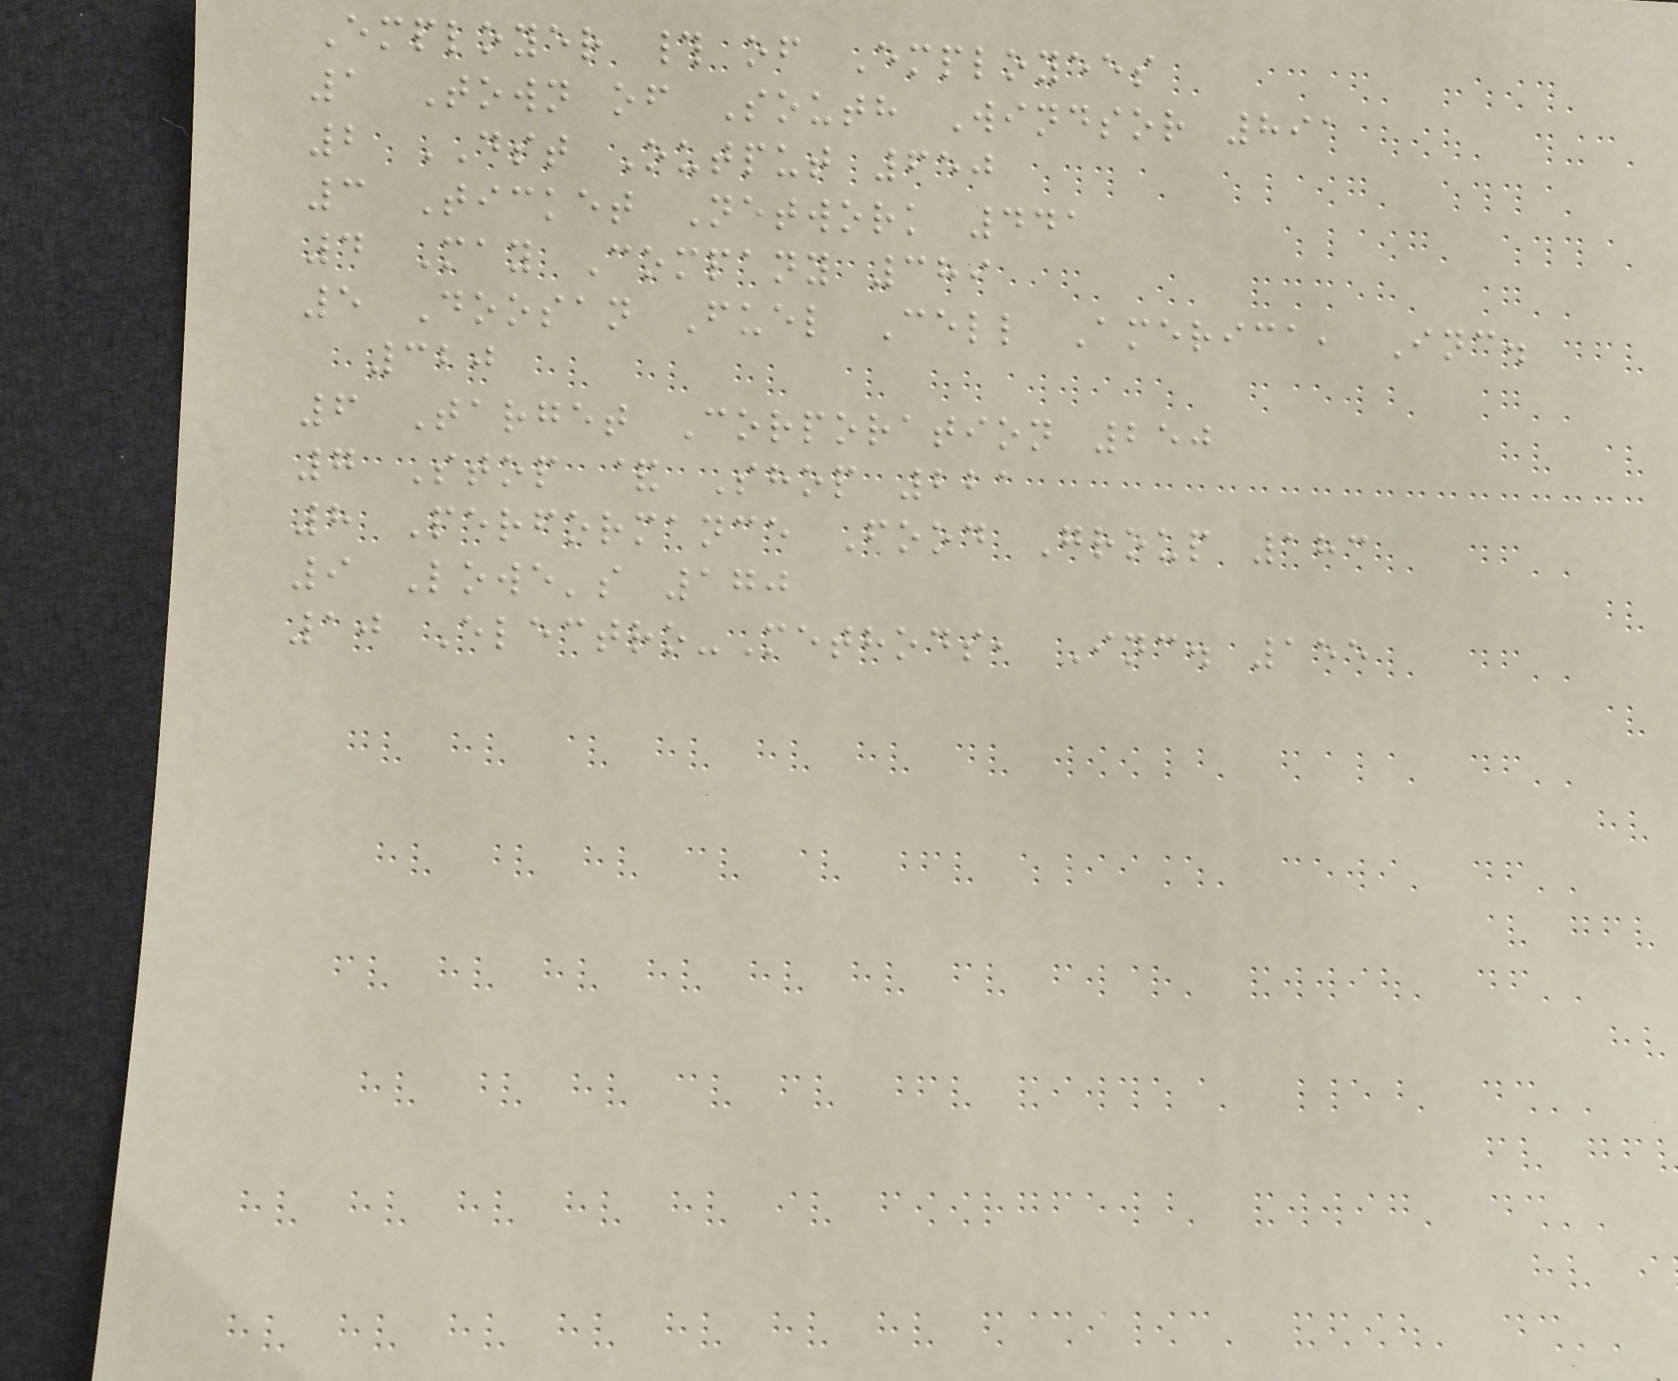Employer # of Employees
1 Town of South Windsor 891
2 DST Output 650
3 Ticket Network 441
4 May Company 389
5 Doosan Fuel Cell America, Inc.
320
6 Target Corporation 250
7 Stop & Shop 221
8 Performance Food Group 183
9 Lowe's 170
10 Electro-Methods, Inc. 155
